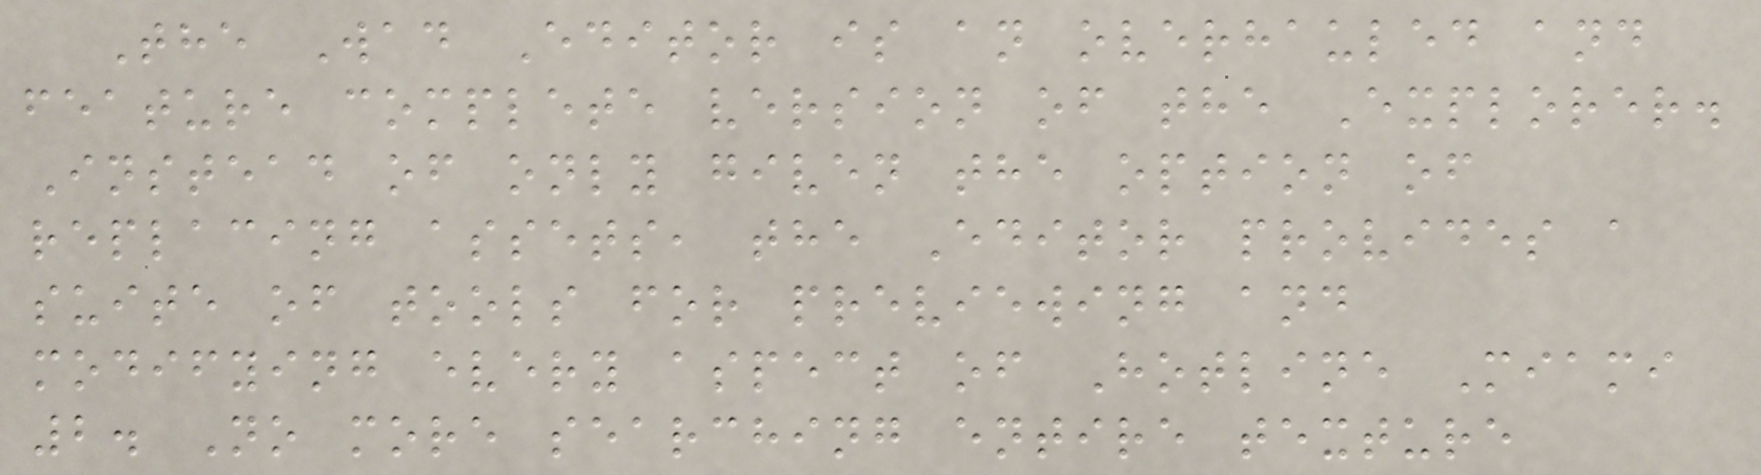The Wad Editor is an overhauled and
feature complete version of the Explorer.
Instead of only given the option of
replacing assets, the Editor provides a
suite of tools for previewing and
modifying every aspect of Hotline Miami
2. No more searching entire texture
